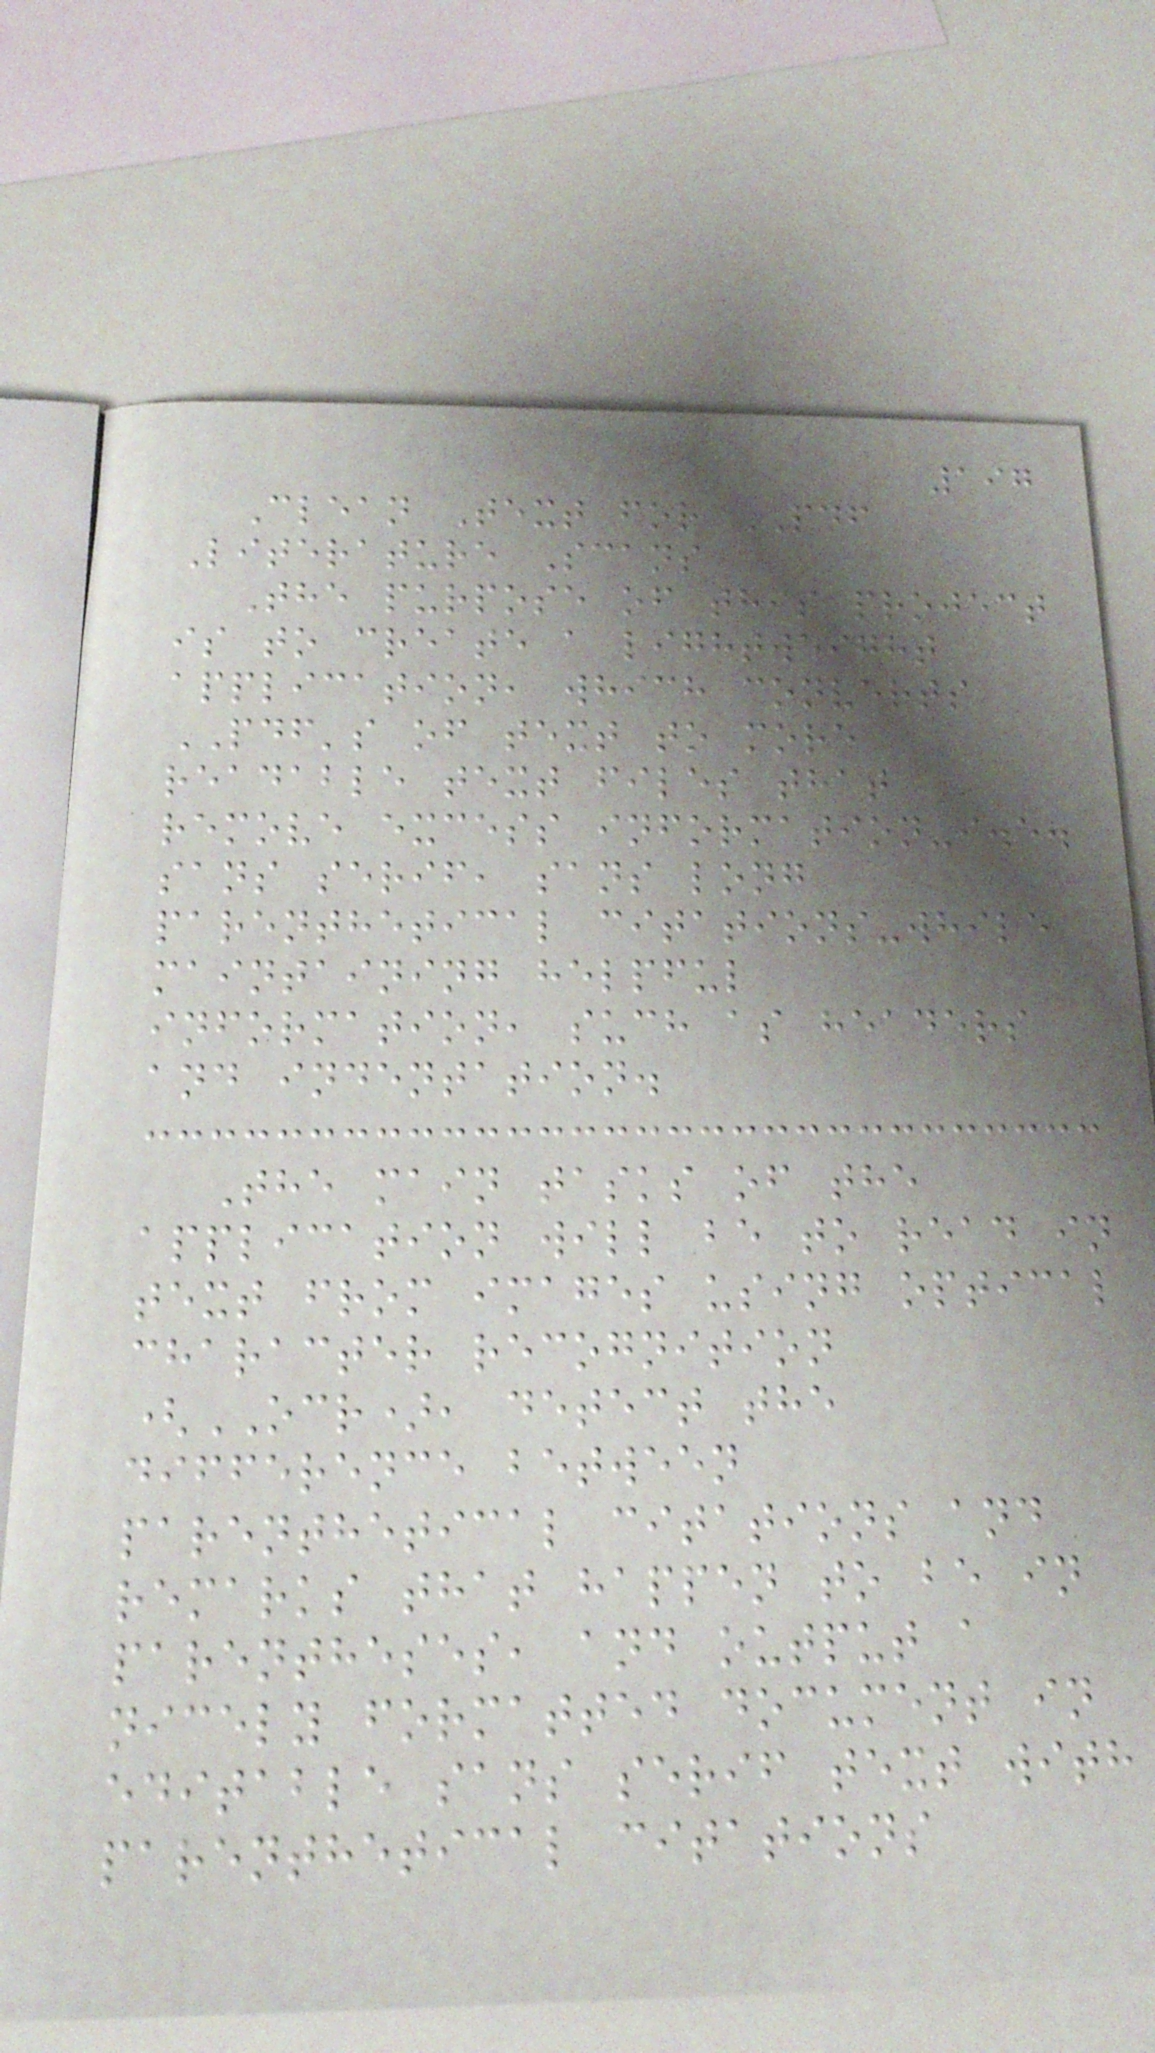197
Clean Text for PDF
Literature Scans
The purpose of this project
is to create a lightweight
application, which converts
PDF's of text to more
readable text files that
remove excess information-i.e.
sans serif, sans long
parenthetical citations-while
maintaining helpful
information, such as headers
and indentation.
The main tasks of the
application will be to read in
text from images using optical
character recognition
(OCR), detect the
difference between
parenthetical citations and
remarks that happen to be in
parentheses, and output a
nicely formatted document in
editable sans serif text with
parenthetical citations
